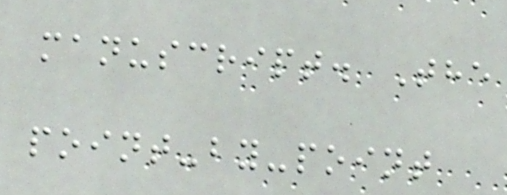manuscript. The
point-by-point
